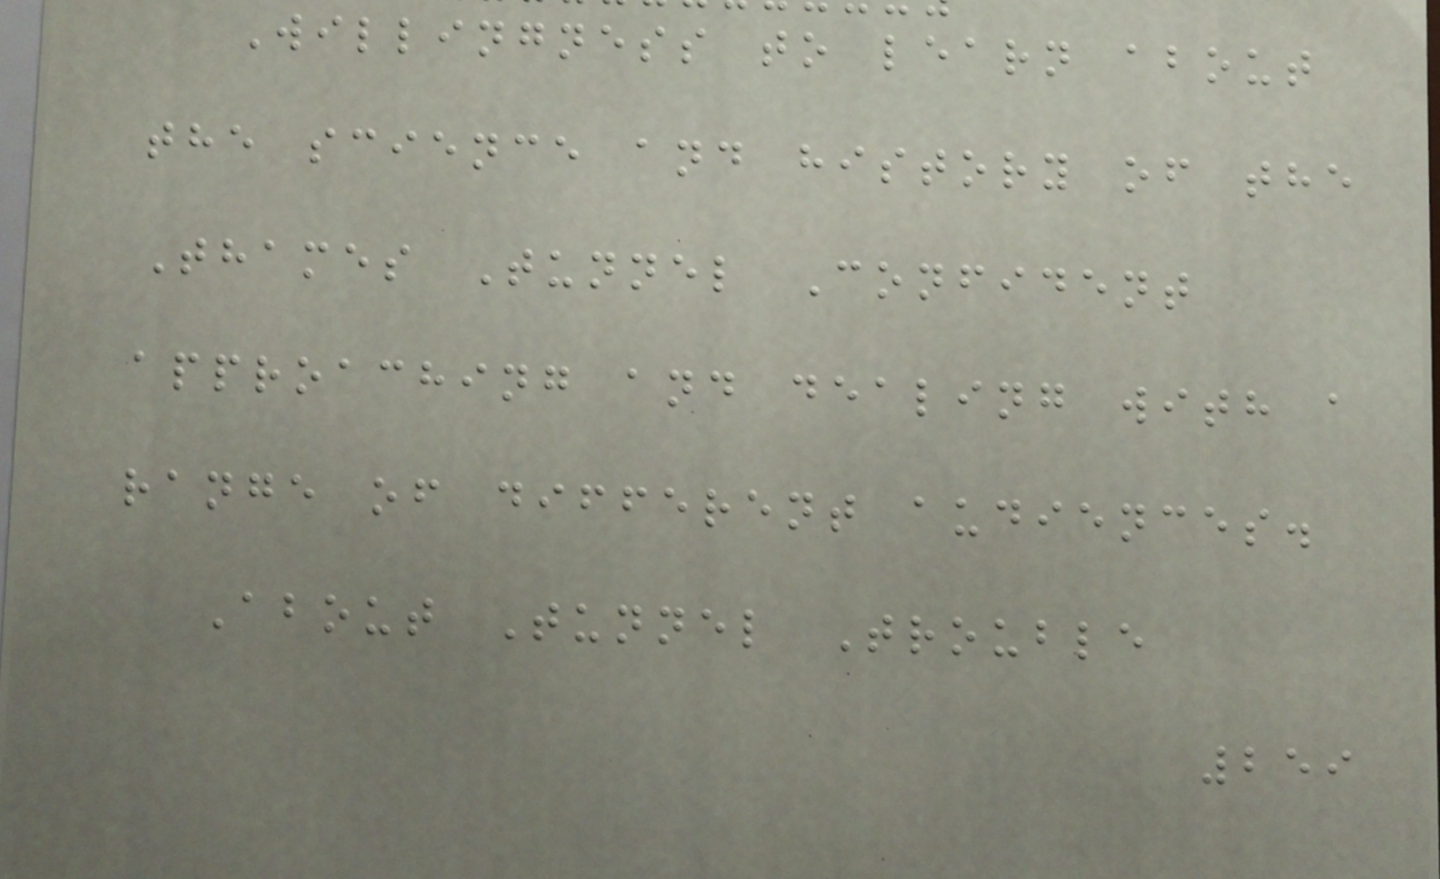Willingness to learn about
the science and history of the
Thames Tunnel Confident
approaching and dealing with a
range of different audiences.
About Tunnel Trouble
259
